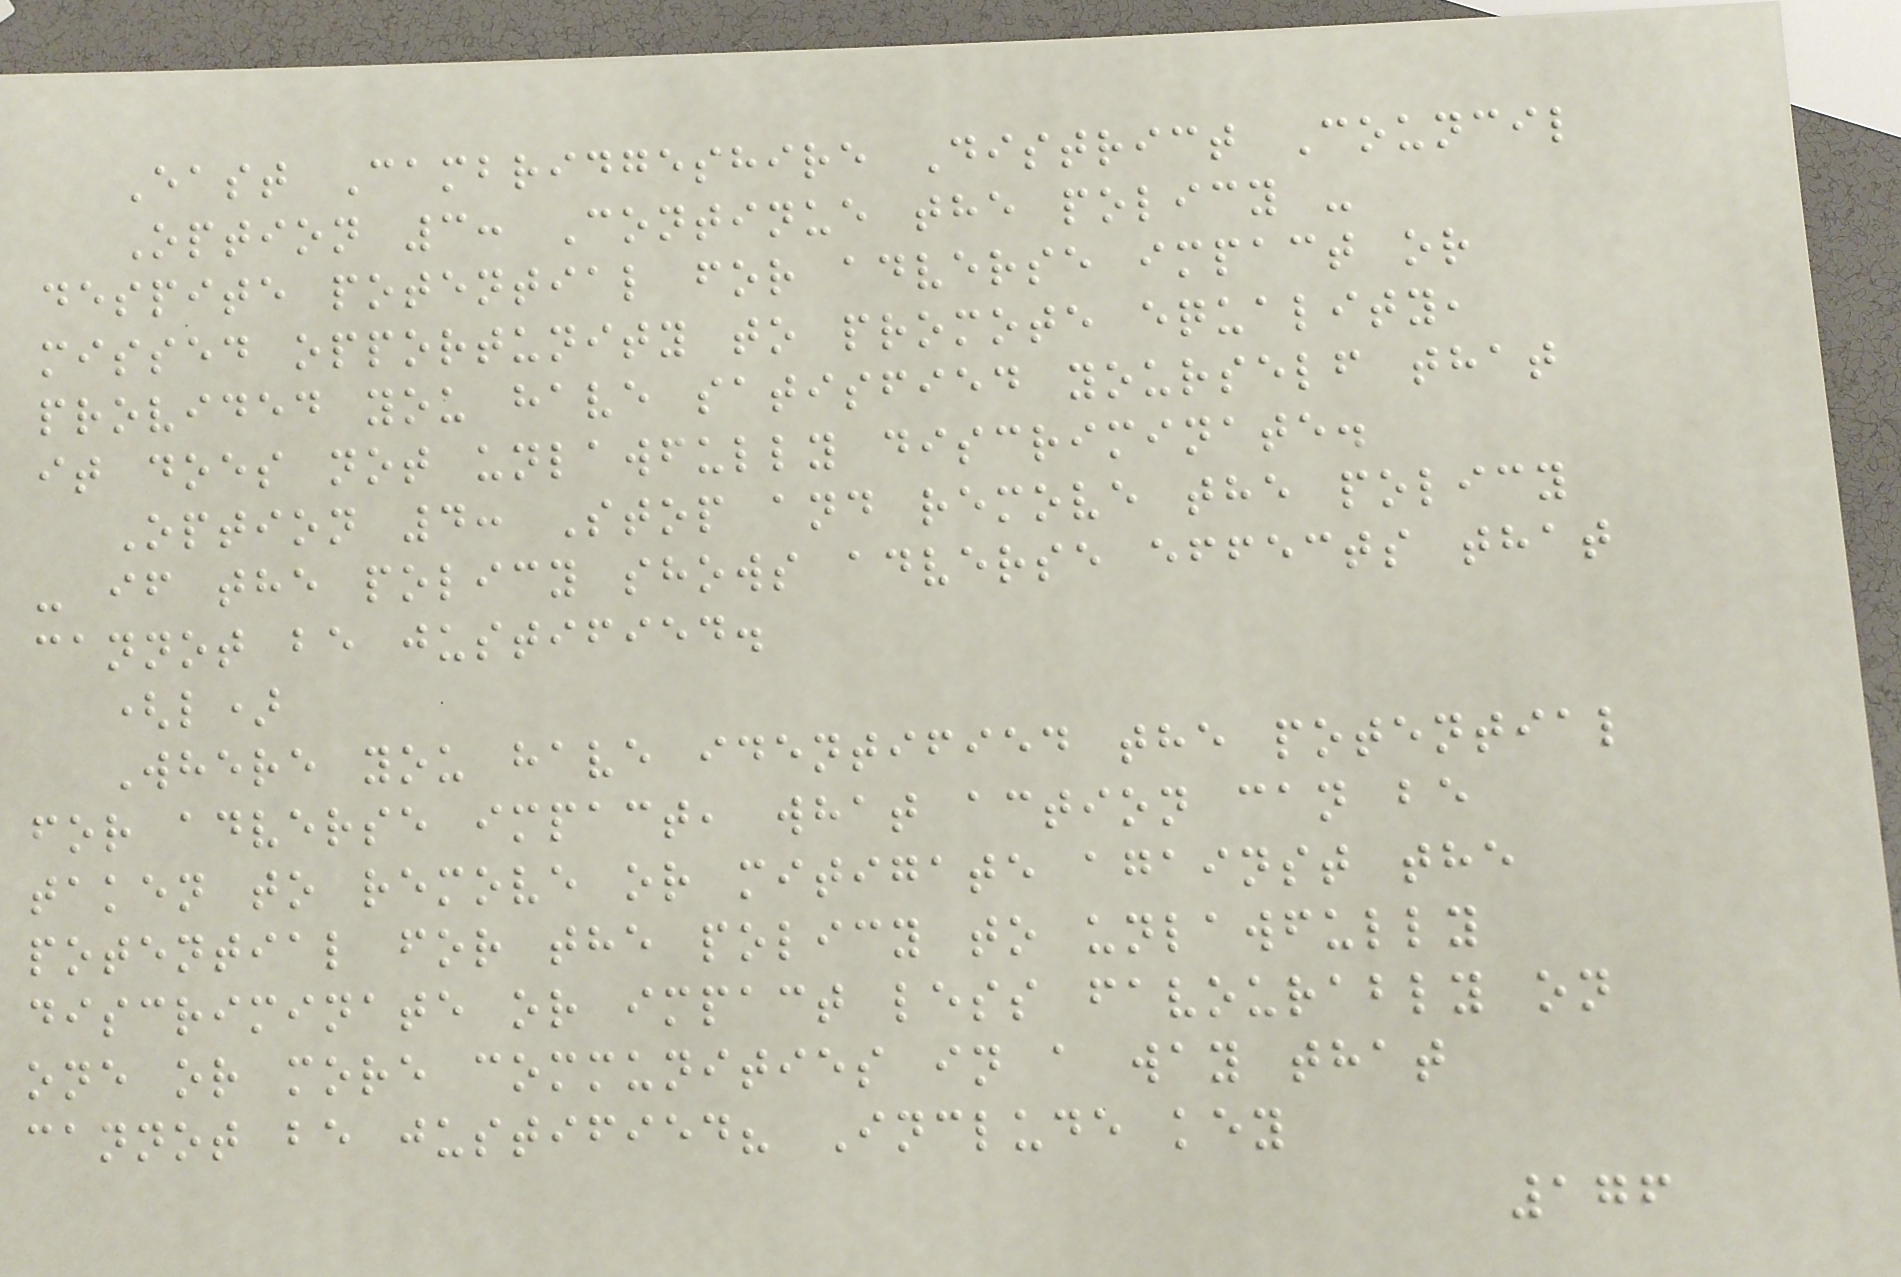East Cambridgeshire District Council
Option 3: Continue the policy -
despite potential for adverse impact or
missed opportunity to promote equality,
provided you have satisfied yourself that
it does not unlawfully discriminate.
Option 4: Stop and remove the policy
- if the policy shows adverse effects that
cannot be justified.
(l)
Where you have identified the potential
for adverse impact, what action can be
taken to remove or mitigate against the
potential for the policy to unlawfully
discriminate or impact less favourably on
one or more communities in a way that
cannot be justified? Include key
176
